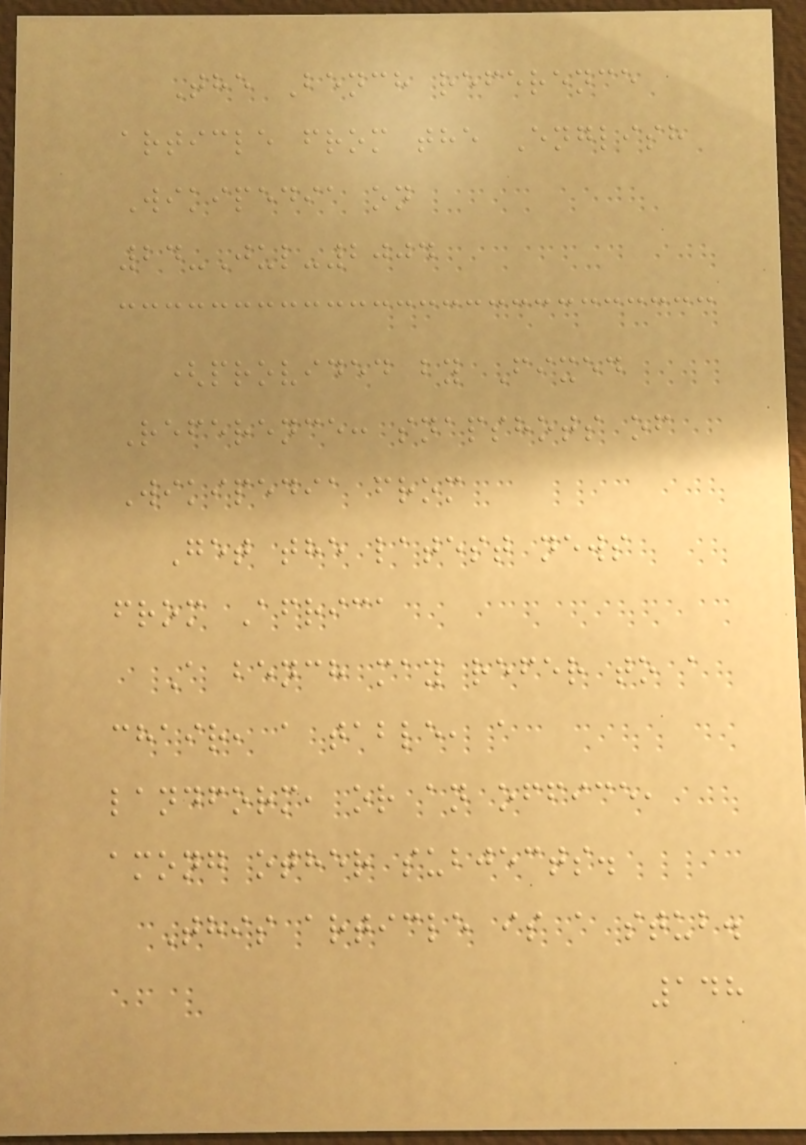The Bench reference
article from the English
Wikipedia on
24-Jul-2004
(provided by Fixed
Reference: snapshots of
Wikipedia from
Get the latest news
from Africa
A bench may refer to a
chair, a table, a
landform, or an office,
among other subjects.
This article is a stub.
148
